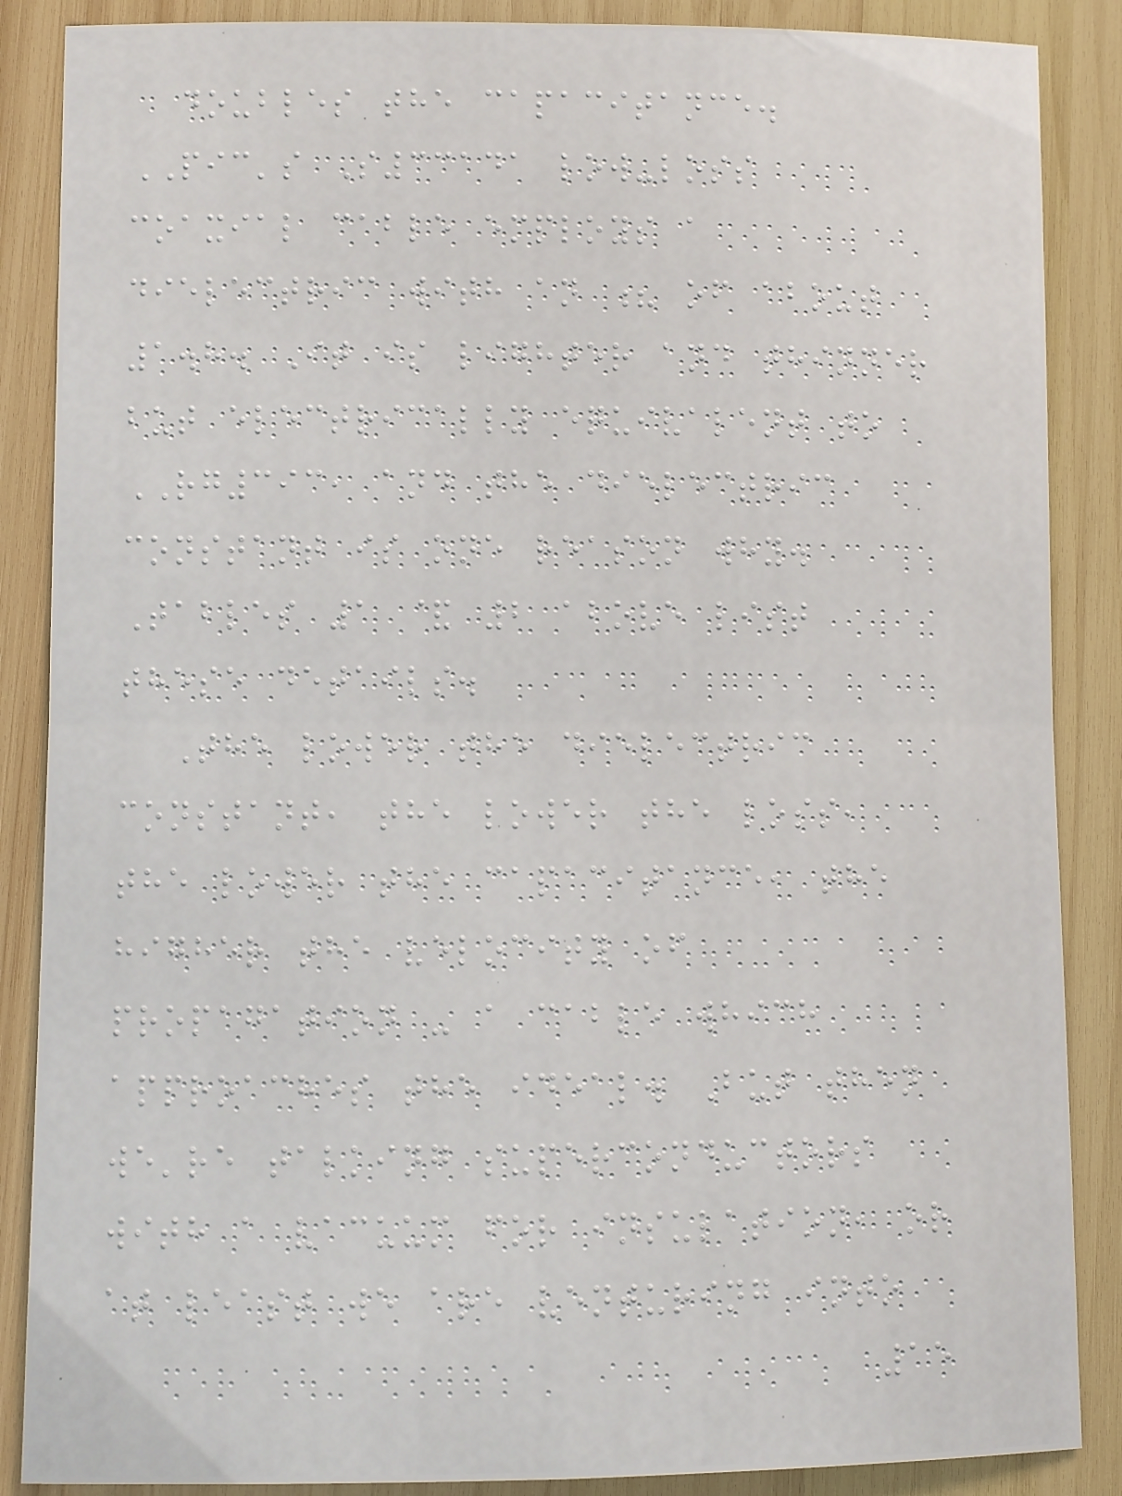doubles the capacitance.
PIC's S33141 low-loss
coaxial cable employs a
dielectric with an ? of about
1.8. It is lighter and thinner
but electrically equivalent to
RG393, and the dielectric
constant is one reason why.
Tables 1 & 2 above list
these details.
The lower the dielectric
constant, the lower the loss,
the lower the capacitance, the
higher the velocity of
propagation - a cable which
approaches the ideal. But then
we're talking superconductors
with a vacuum for insulation, or
at least we are venturing into
15
